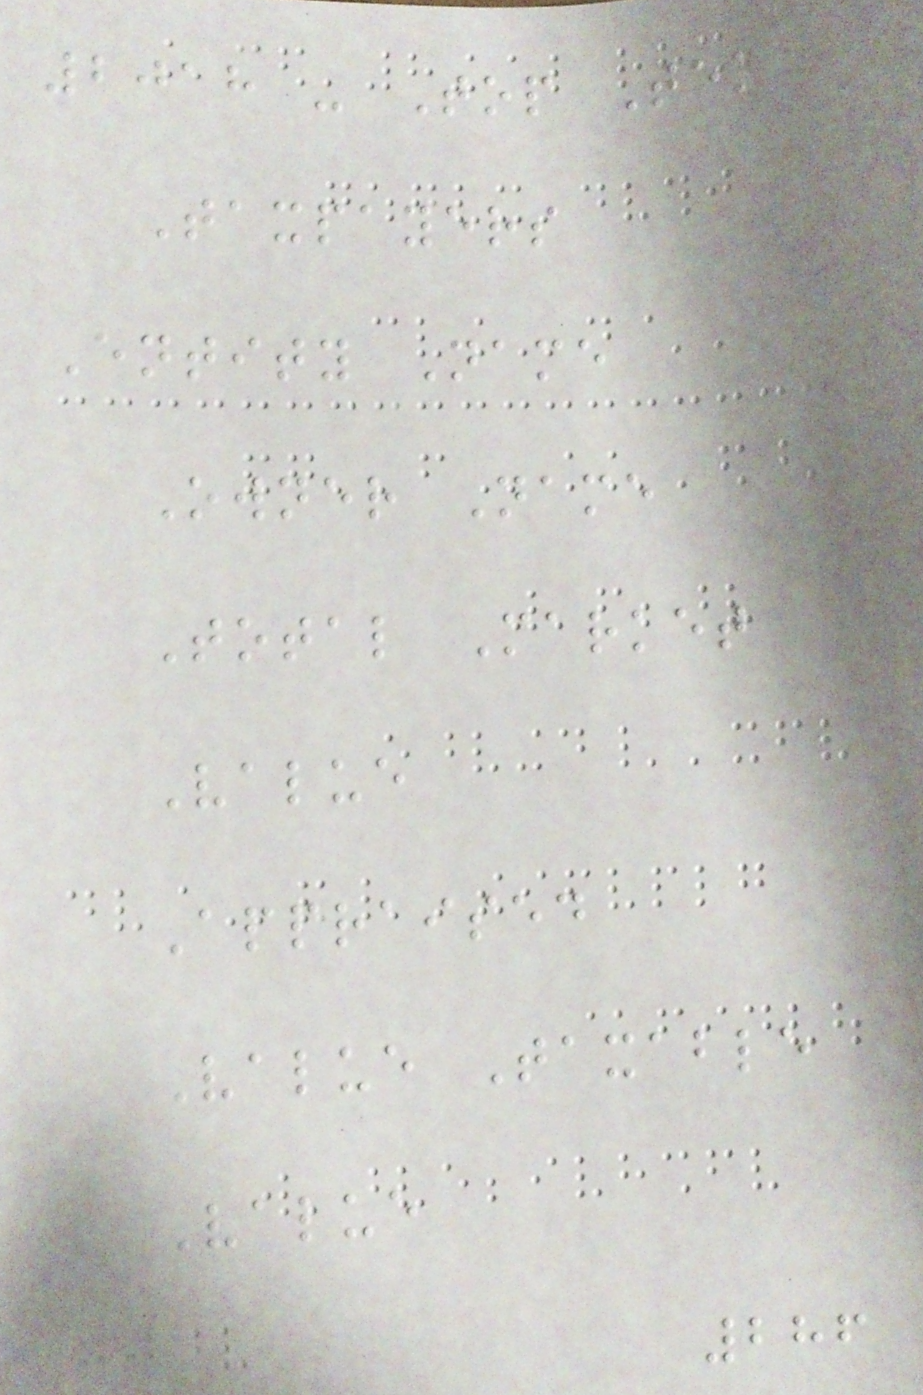2018 - Top Ten
Taxpayers
Entity Name
Owner Name
Total Market
Value
Appraised
Value Taxable
Value
286
